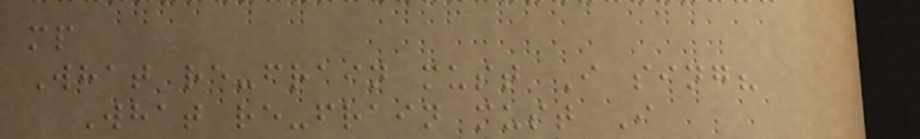mp
What re-frain must I sing?
What re-frain must I
